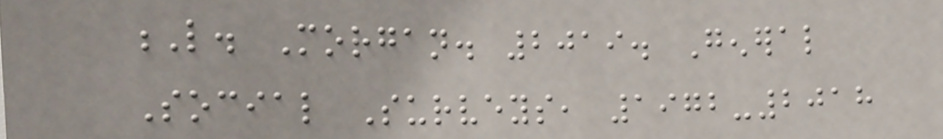L. Morgan. 2019. General
Social Surveys, 1972-2018
